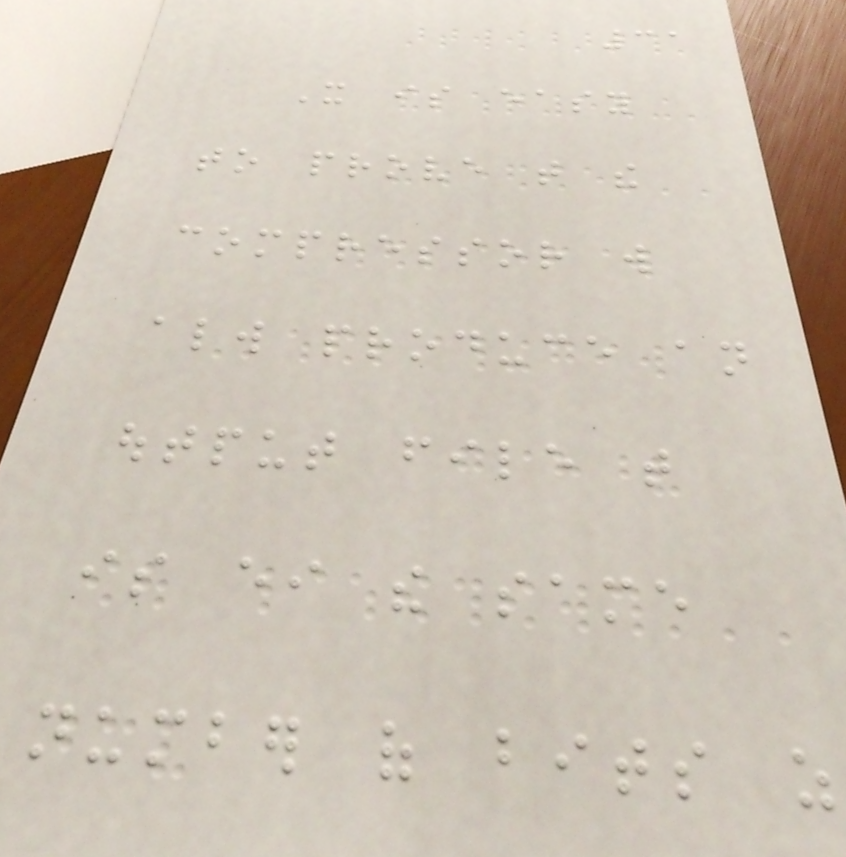31
It is easy
to prove that the
compressor will
always produce an
output file that
is either the same
number of bits as
